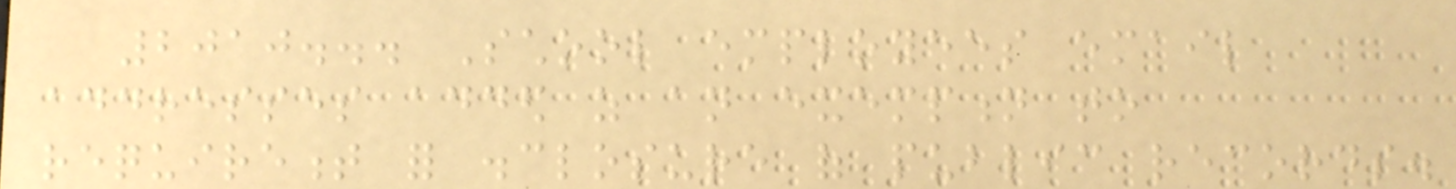2010... School employees email
addresses added as an exemption to
requirement for disclosure of public records.
